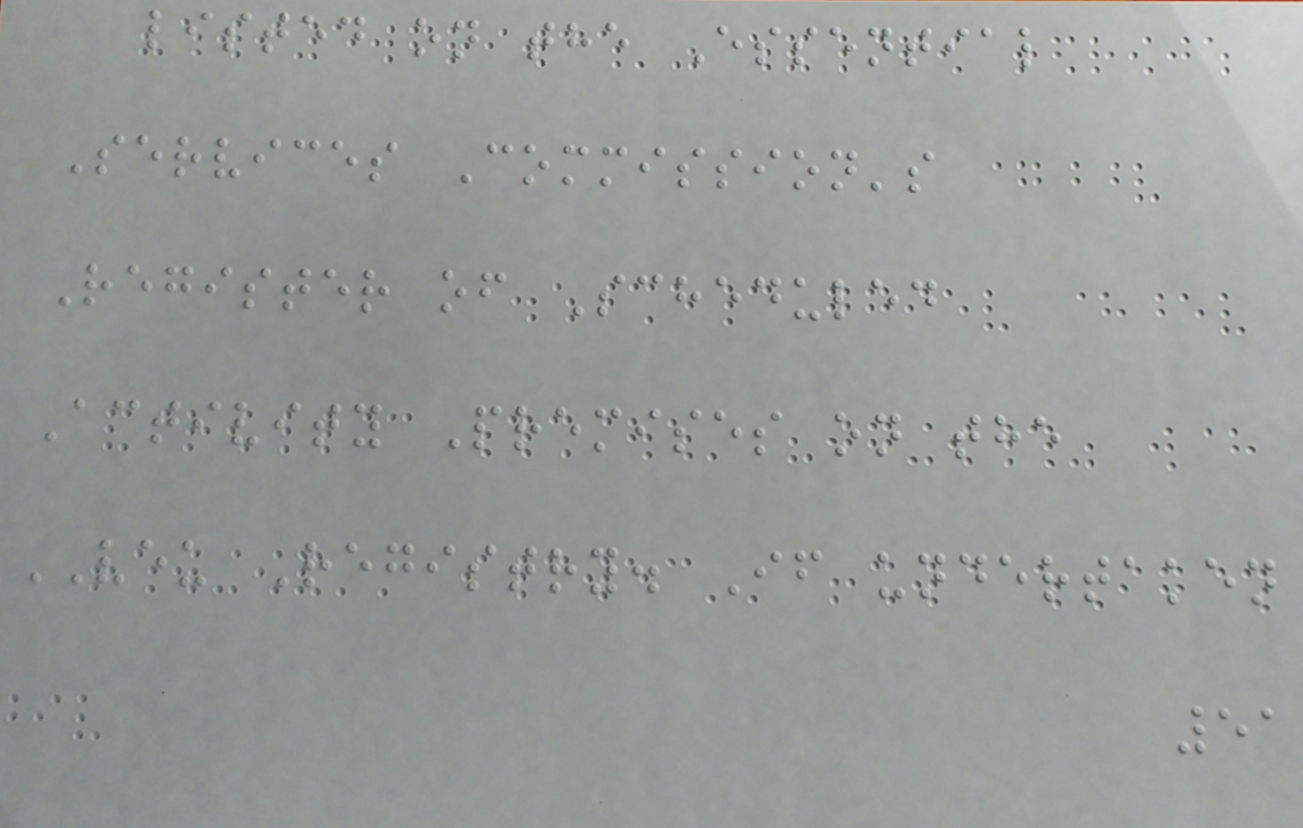listed on the Essential
Services Commission's
Register of Scheduled
Activity Premises on the
VEU Registry. If undertaken
51
